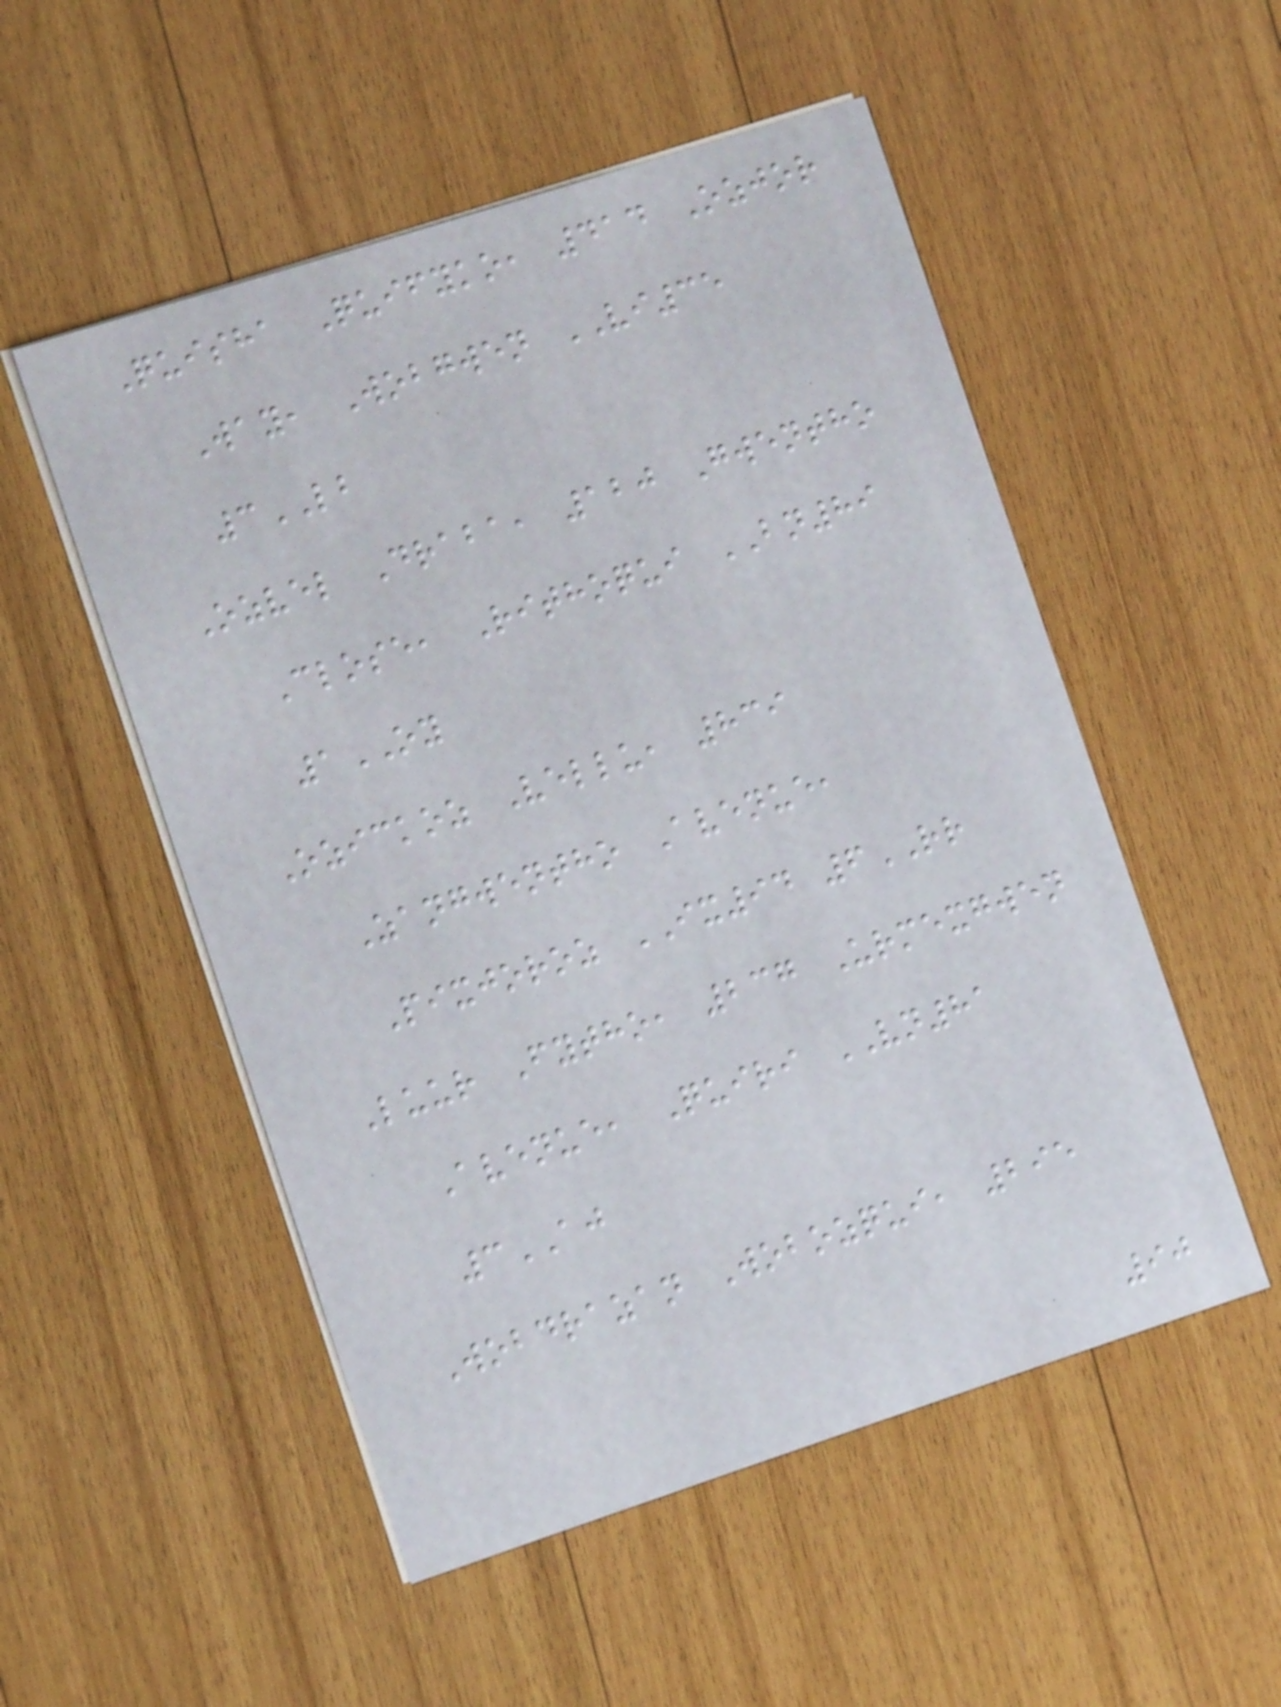Quisha Quifyko, 414 Ozjor
Way, Wobgwen VI35
3LB
Ozvel Draba, 120 Gwentho
Close, Rithoqui BN89
1OY
Ozickoz Vellu, 839
Zangwentho Avenue,
Pixjoroz IX94 6RR
Luur Fytho, 237 Urmexgwen
Avenue, Quiri VN81
3AJ
Wobdrazan Wobozqui, 295
90
